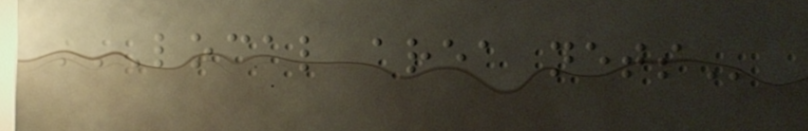LOCAL AREA NETS
